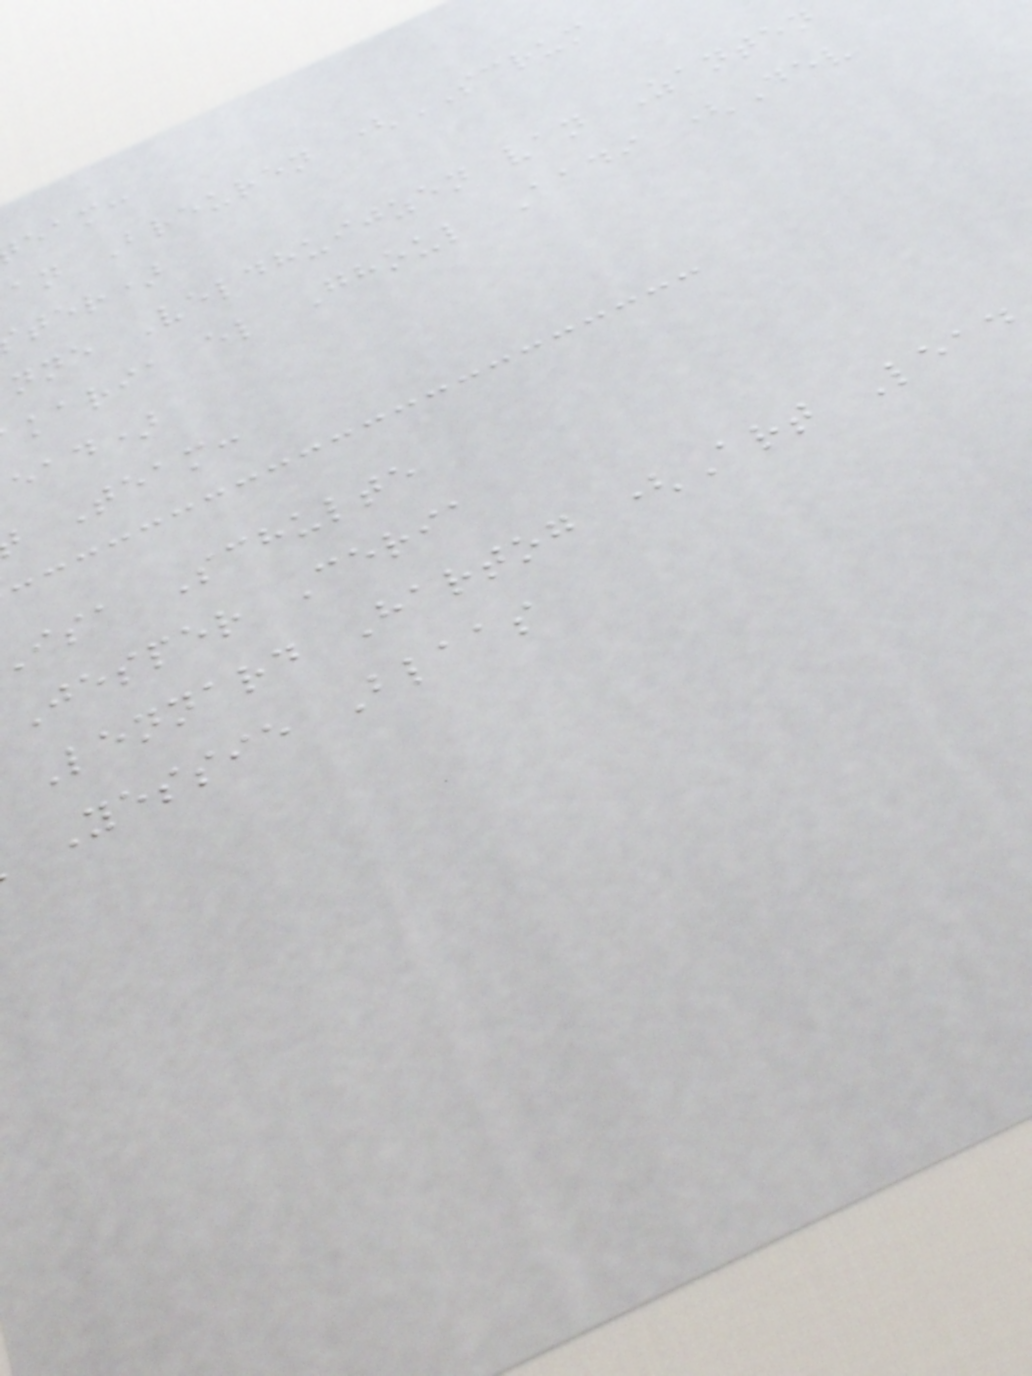eam:
an Breuren (SCRUM
ter)
nne Veldhuijzen van Zanten
karia el Ghoul Aadi (Dev
ead)
Team:
isa Schulte
Jesper Ceria
Lennard Hartog (Art Lead
Yessie Blaas
